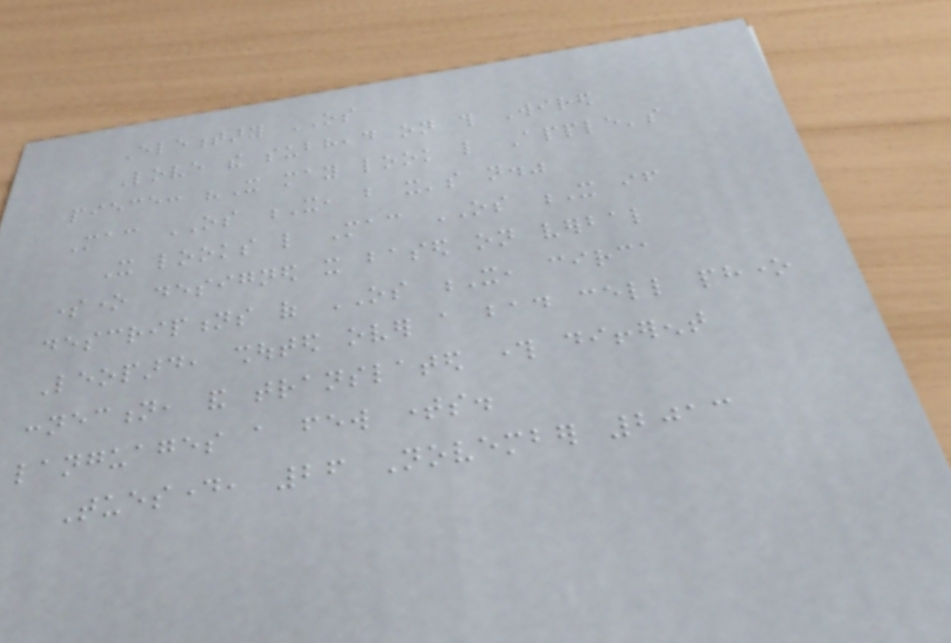Elementary OS
Love the subhead on this Wired
piece: "It may look like Apple's
Mac OS X, but it's not."
It looks like Mac OS X if
someone designed it based on verbal
descriptions of OS X, circa
Leopard, shouted over a bad cell phone
connection, and translated through different
languages a few times.
Tuesday, 26 November 2013
